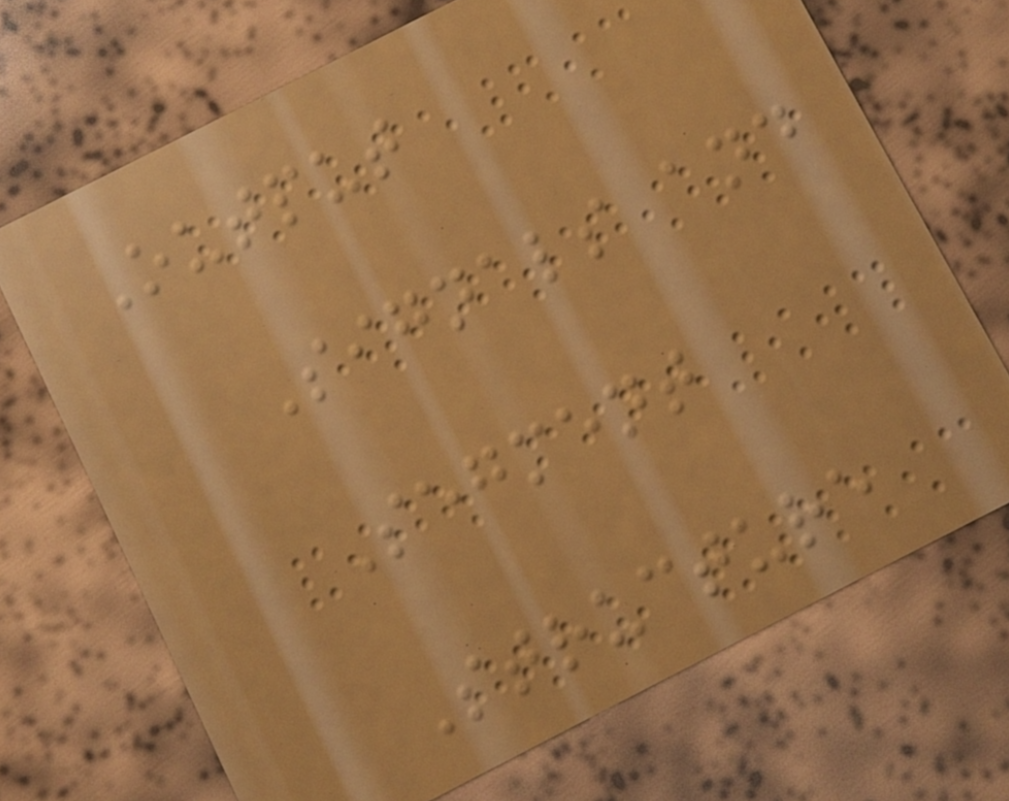Output
Signals and
Segment
Structure
